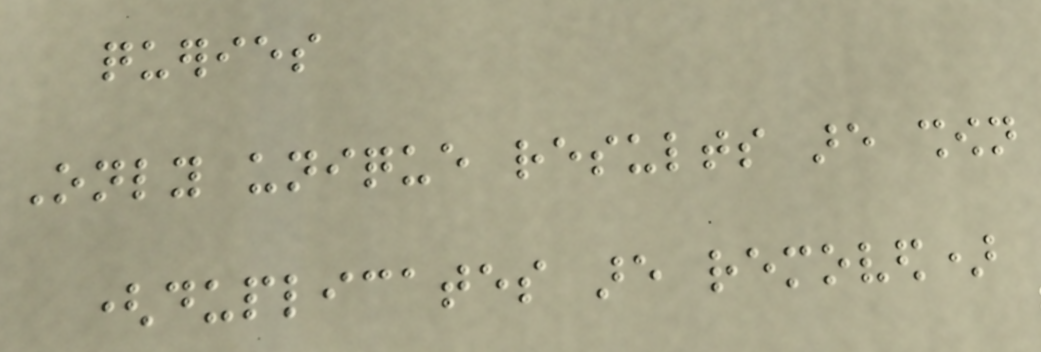queries
Only unique results are shown
(duplicates are removed)
